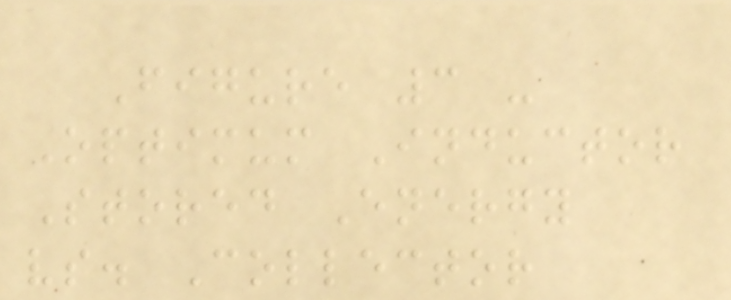Figure 3 -
Optimum Inductor
Stored Energy
vs. Collector
